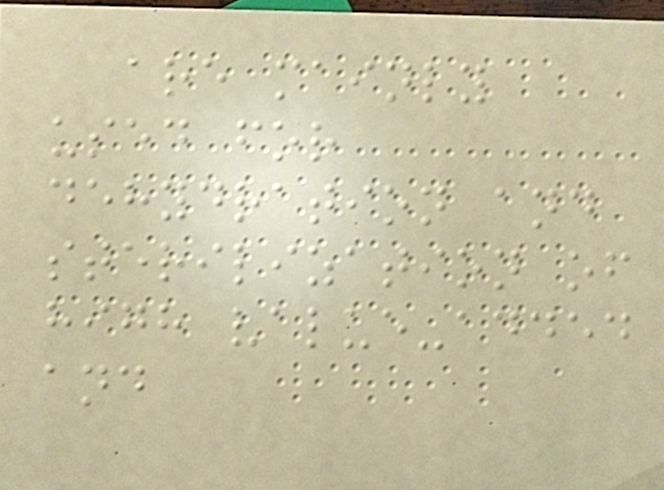are mainly
used for
dehydration and
sterilization of
high value-added
and
